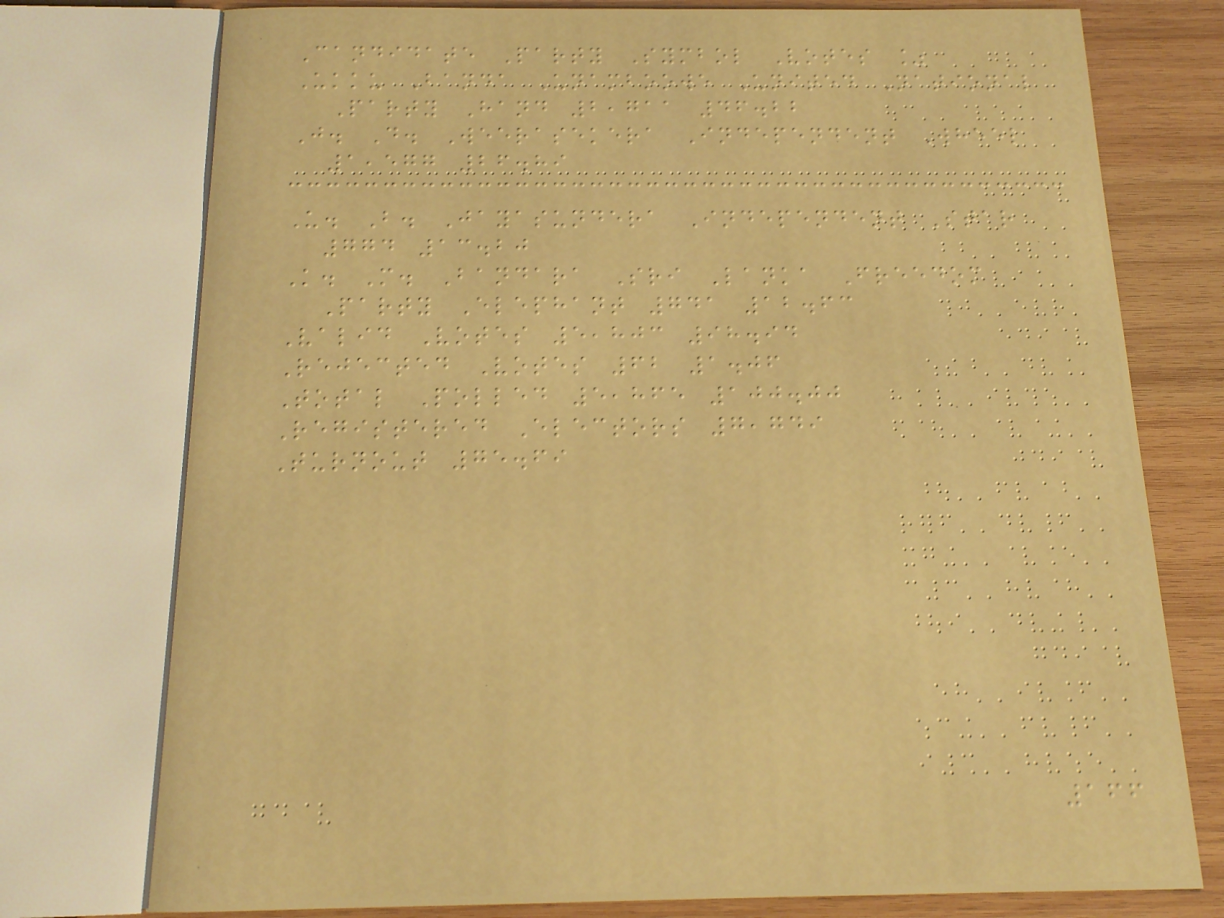Candidate Party Symbol Votes %
Ukku Banda Unamboowe United National
Party Hand 2,711 46.22
J. D. Weerasekera Independent Wheel
1,577 26.89
U. B. Jayasundera Independent Star
774 13.20
K. M. Bandara Sri Lanka Freedom
Party Elephant 741 12.63
Valid Votes 5,803 98.94
Rejected Votes 62 1.06
Total Polled 5,865 100.00
Registered Electors 7,749
Turnout 75.69
166
